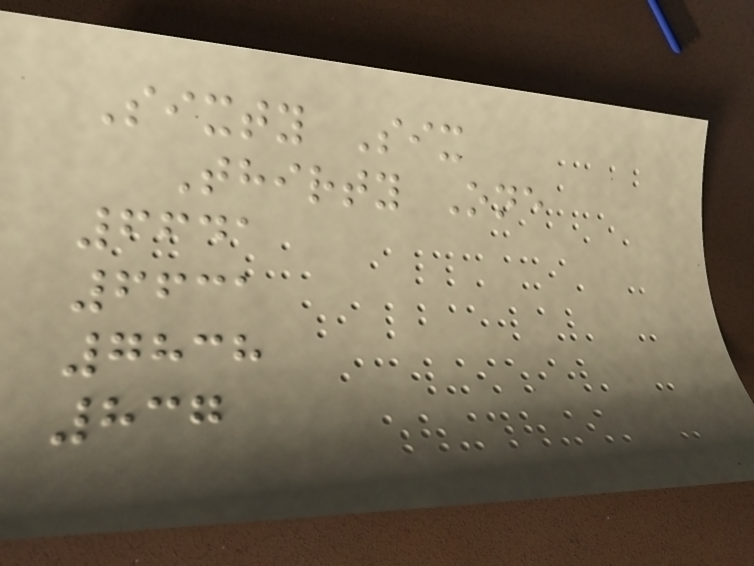Sixty Six
Thirty One
6641
6631
7838
837
